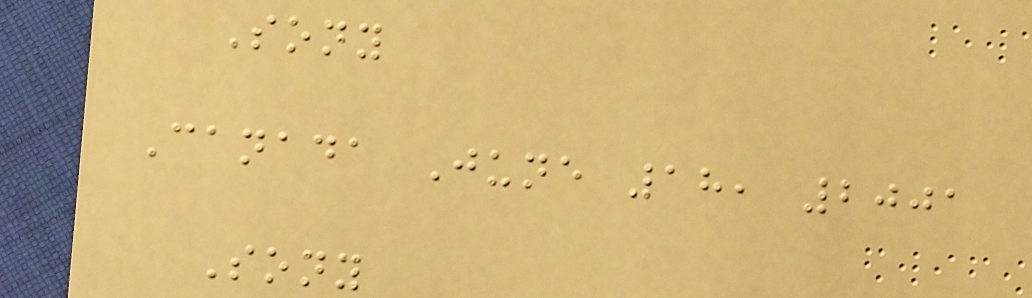Sony
Canada June 18, 2001
Sony
